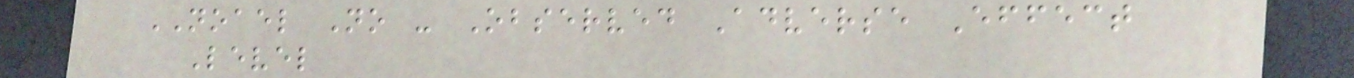NOAEL No - Observed Adverse Effect
Level
